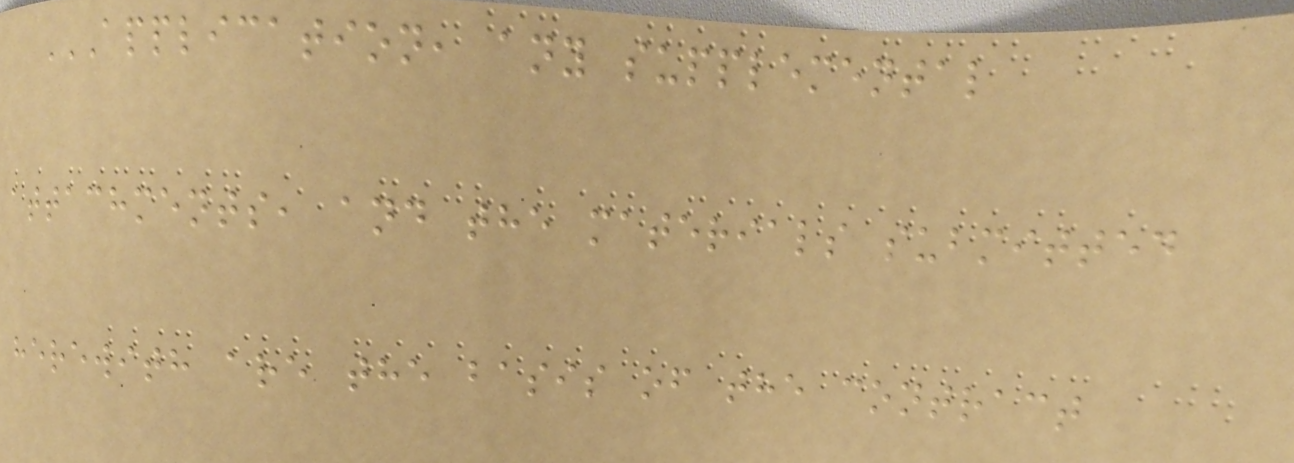APPLICATION, ANY SUPPLEMENTAL
ATTACHMENTS, AND THE MATERIALS SUBMITTED
HEREWITH ARE THE BASIS OF THE CONTRACT
